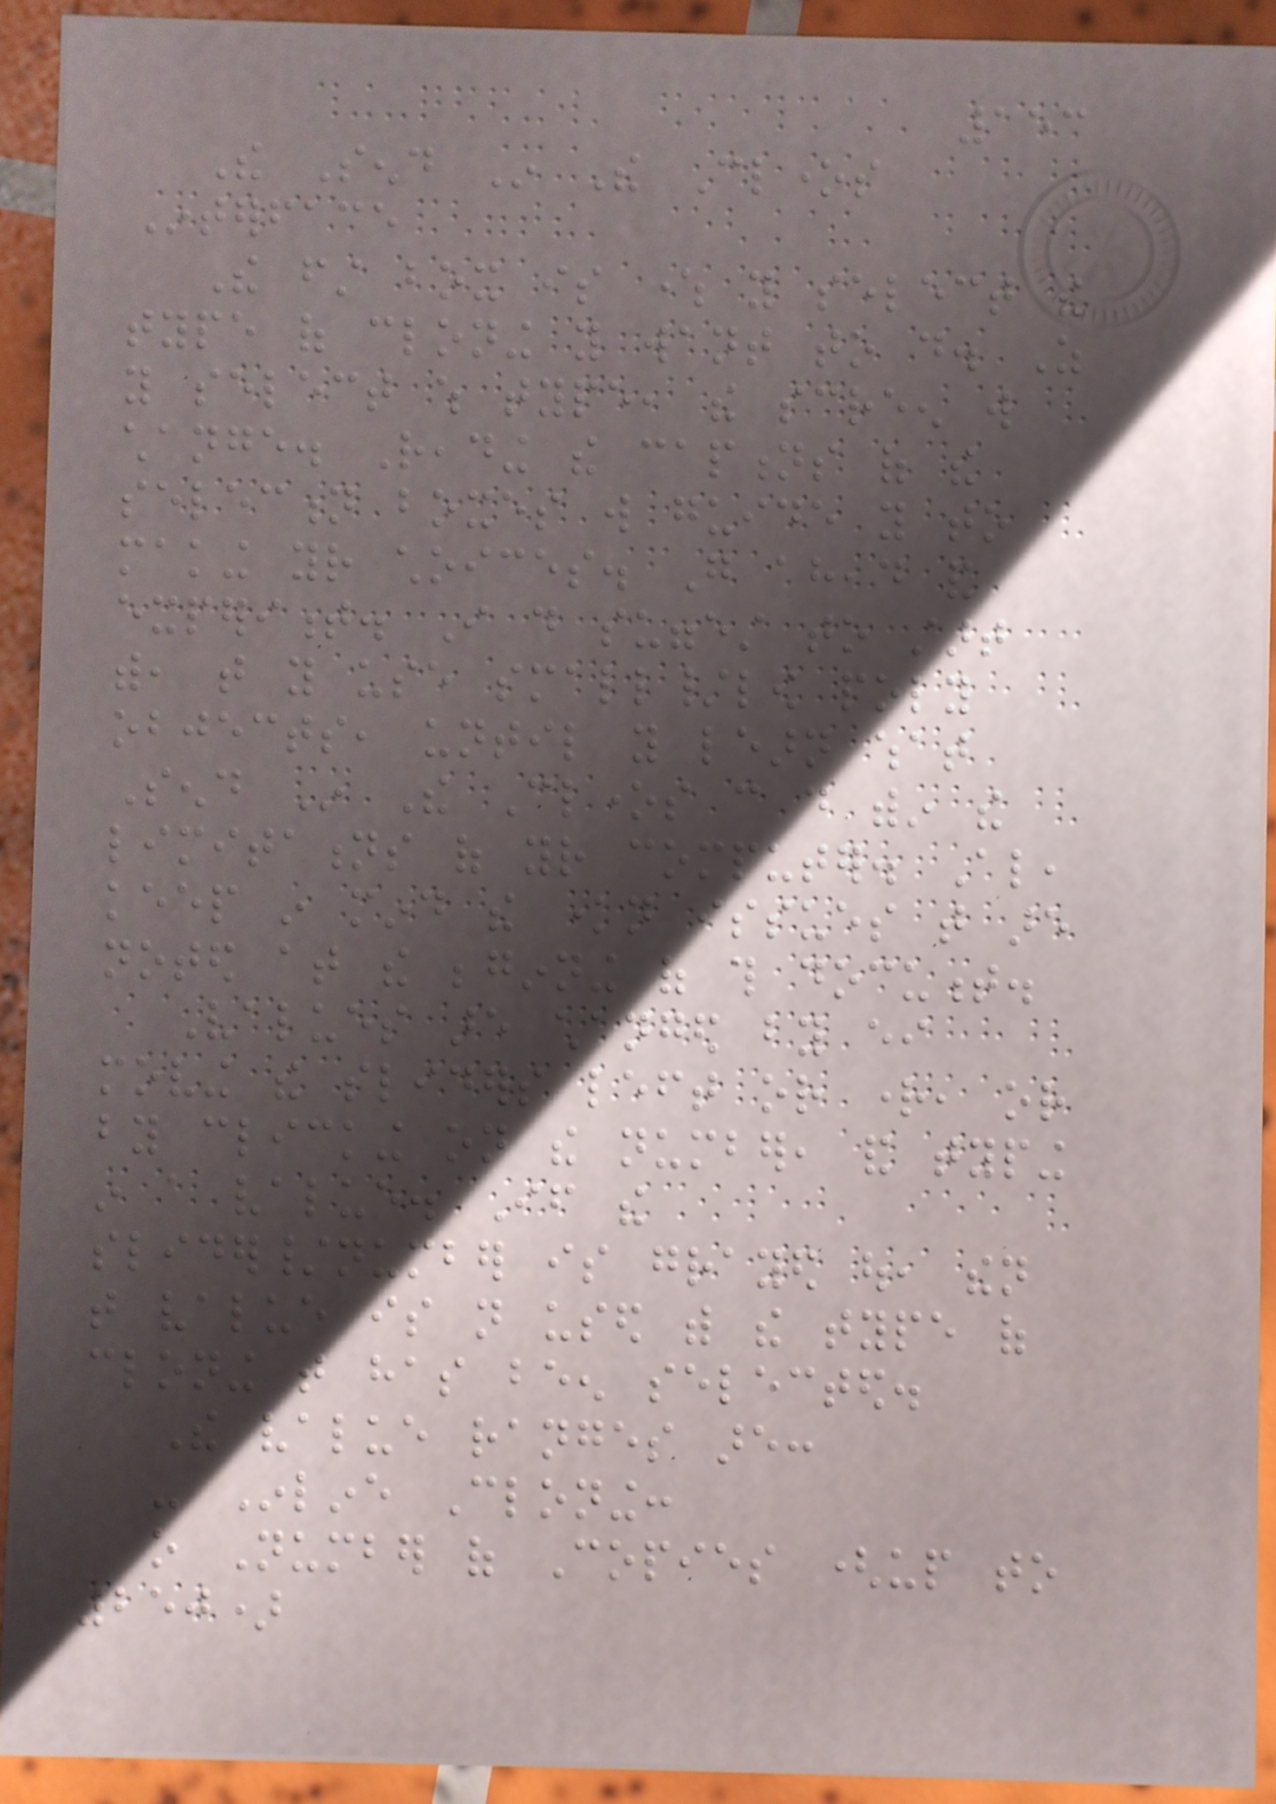153
The Send In The Clones
Interface
The first box is where you select the
type of cloning you want to do. As
you select which type, the screen will
change. Reading the captions of the
selection boxes will guide you to
making your choices. Go ahead and
experiment. I do suggest to start
with, that you use small/low poly
objects, until you learn what
Send In The Clones can do within the
limitations of your computer. Also,
keep in mind the known issues that are
noted at the beginning of this document.
Values are changed by either
moving the sliders left or right, or
by clicking on the number, and typing
in a value. If the
slider/number is grayed out, then
that value is not used with the type of
cloning that has been selected.
The value ranges are:
- Inline Cloning:
o Number of Copies (up to
250)
